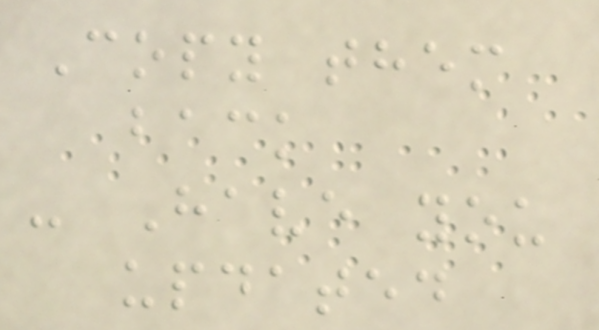Copy them
back
- Have you
updated
